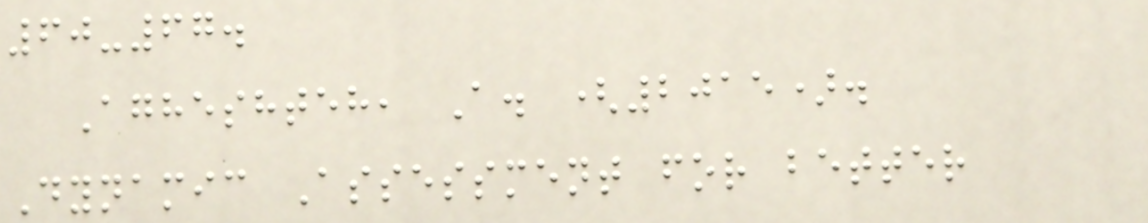60-67.
Agheshteh, A. (2015).
Dynamic Assessment for better
